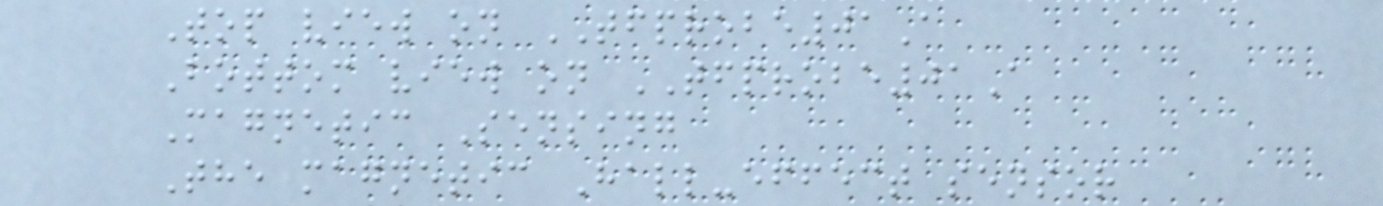Top view on TFPROBE01A
Bottom view on TFPROBE01A
Magnetic Sensing
The magnetic Hall-effect sensor
